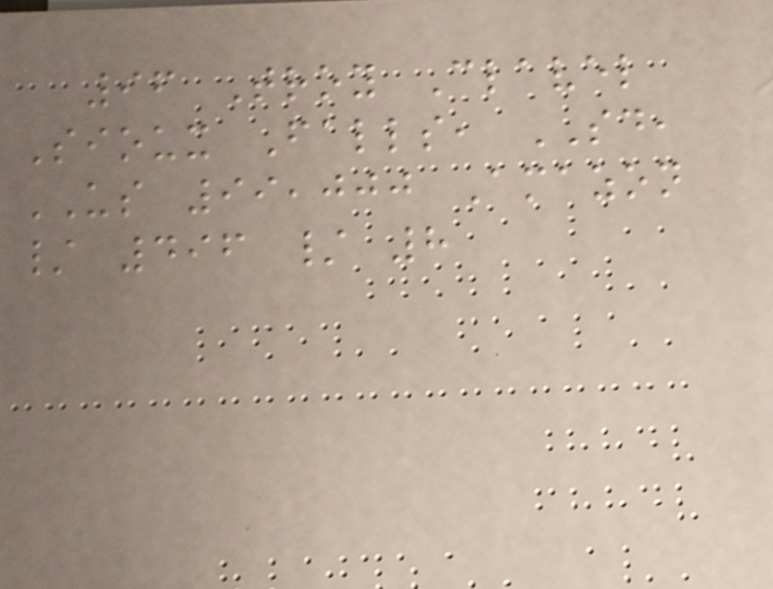96 Troy Clavel
Sioux Falls, SD,
US 99,000 Amazon
/ 496 / 8
